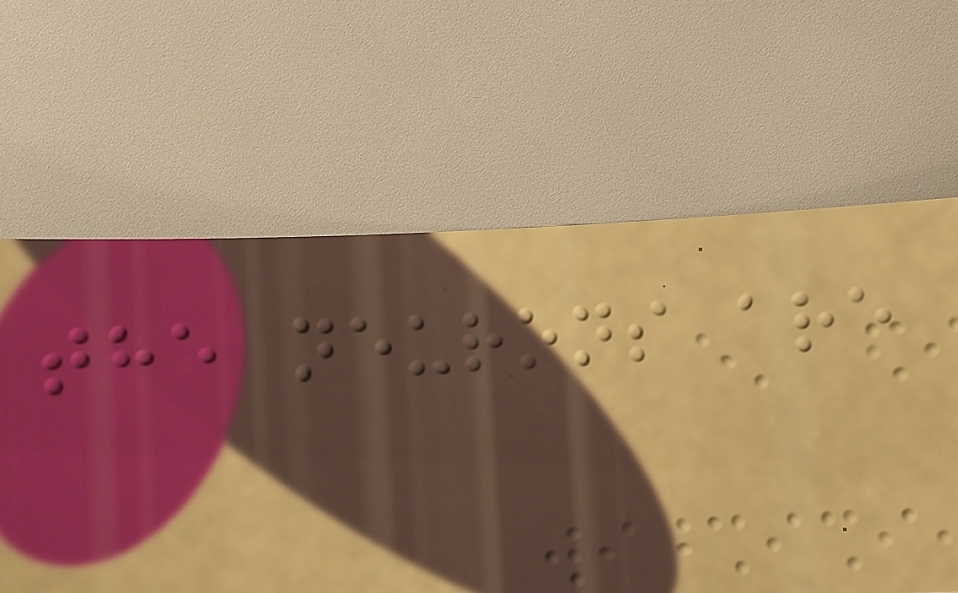the neurons are
